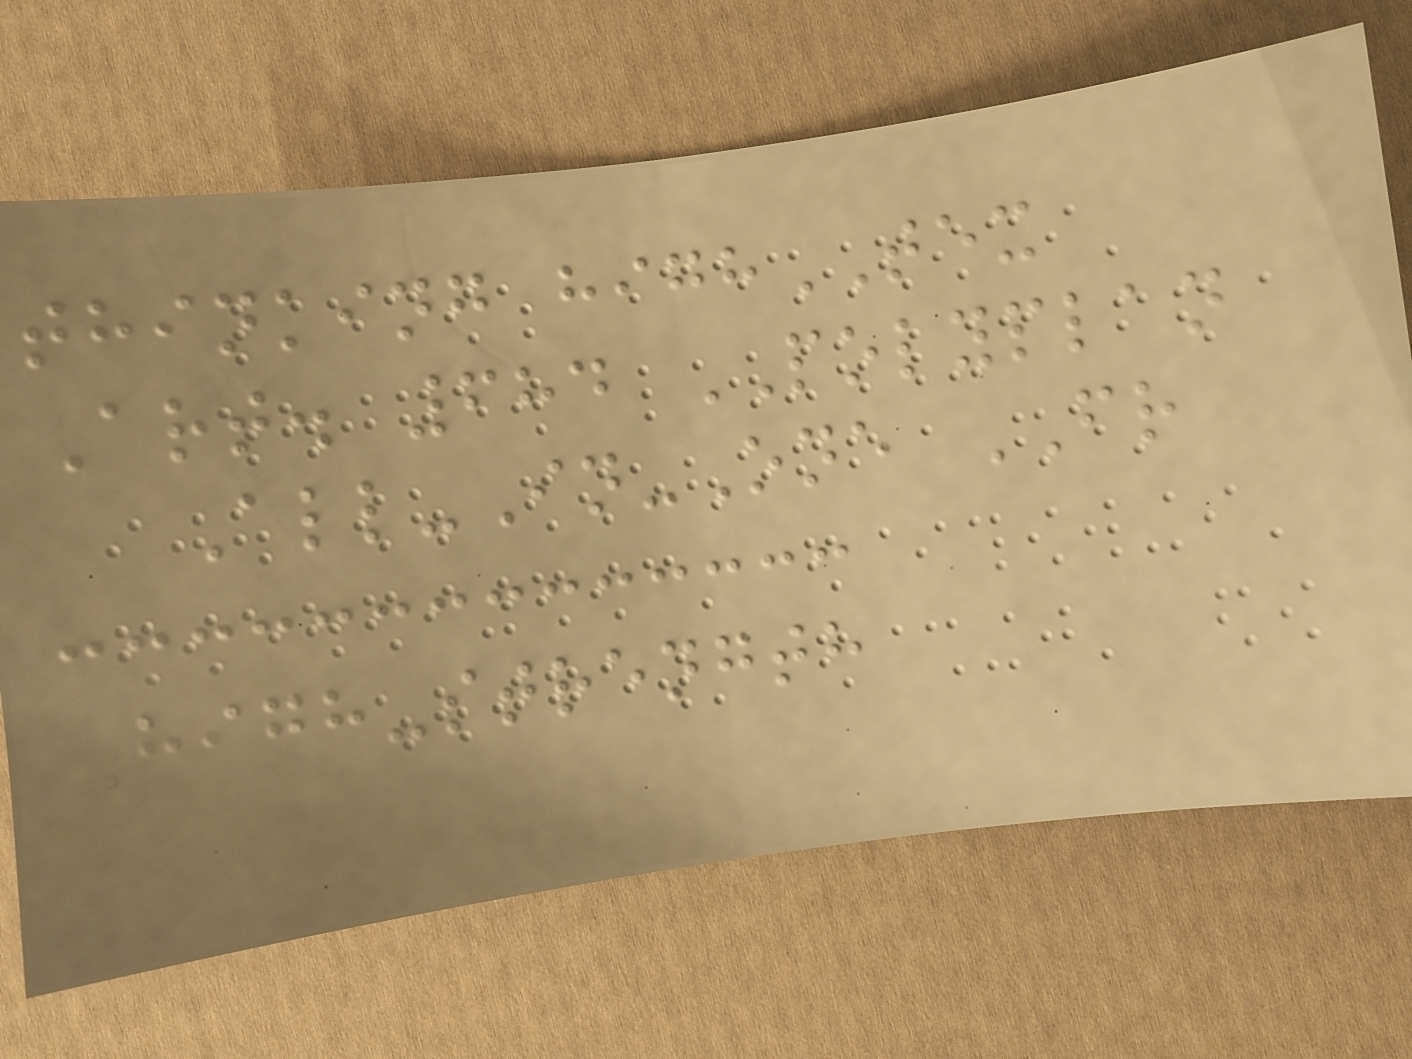thinking highTEX
Art. 684 POLYPLAN
All-In-One FR
High-strength
